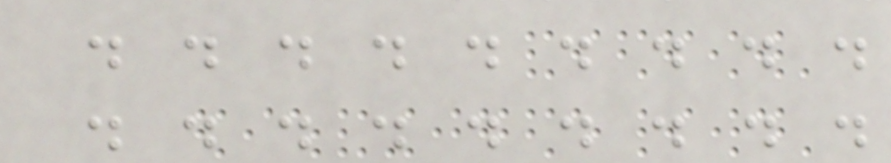. . . . . . . . .
. . . . . . . . .
